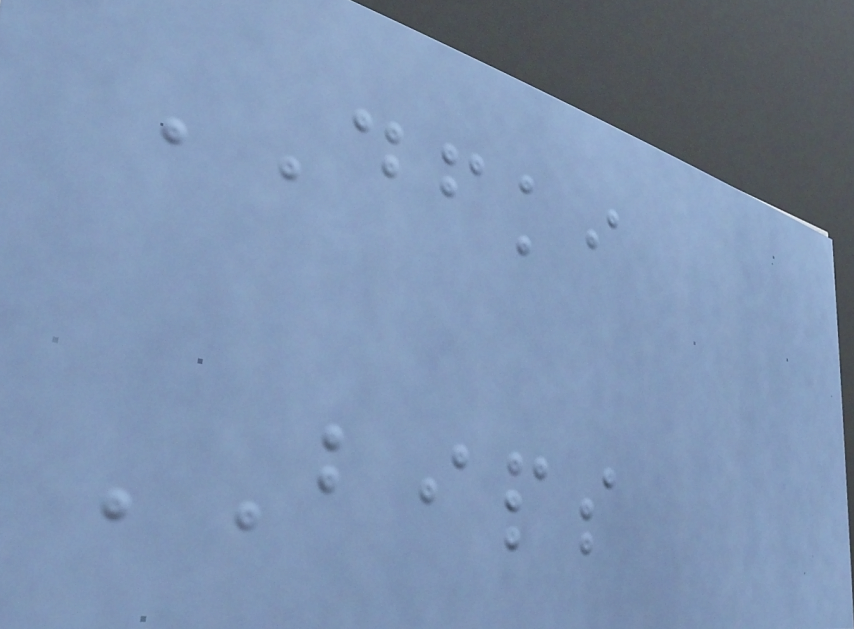DFKI
BIPS
